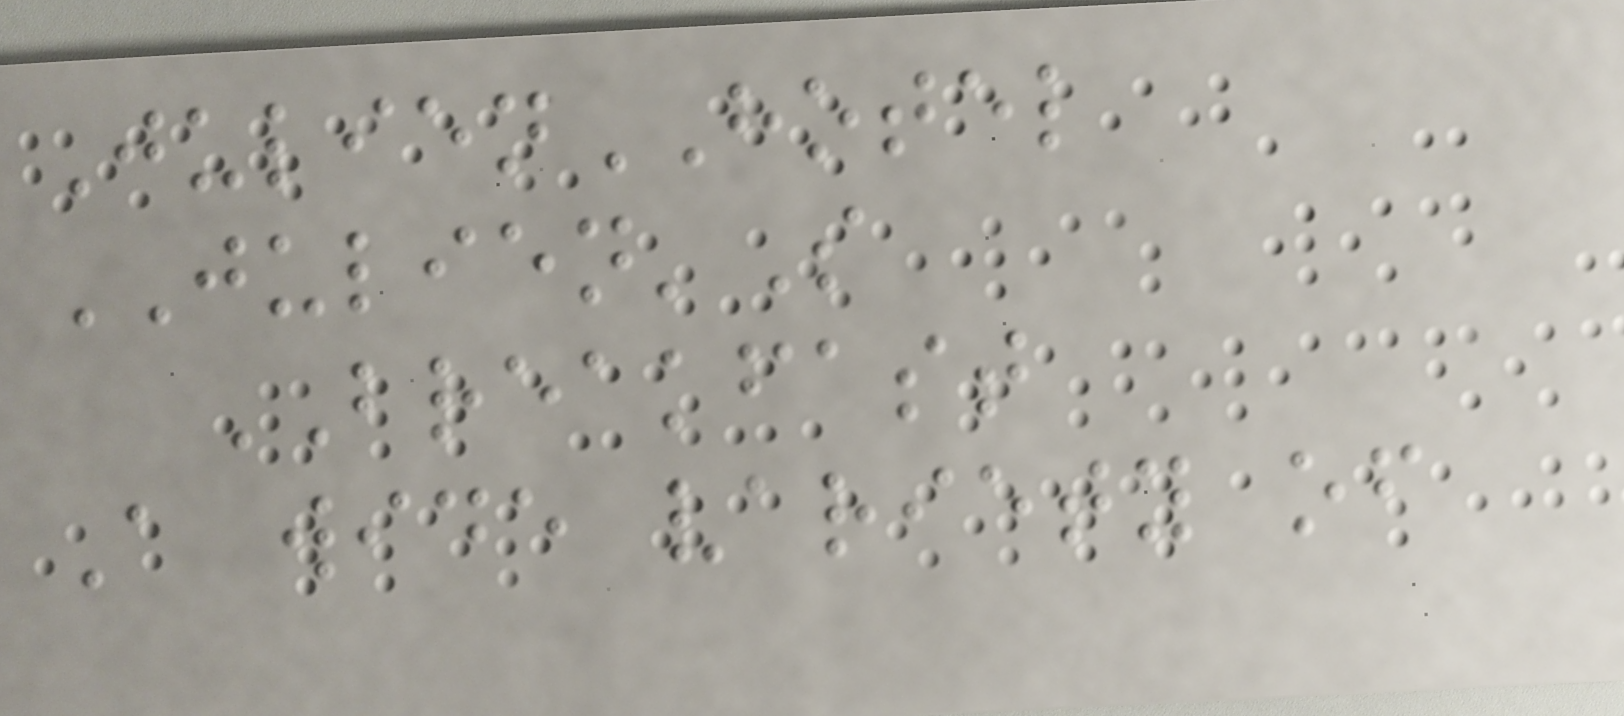JulienHOTEL
JULIEN'S
BREAKFAST
A wide variety of
